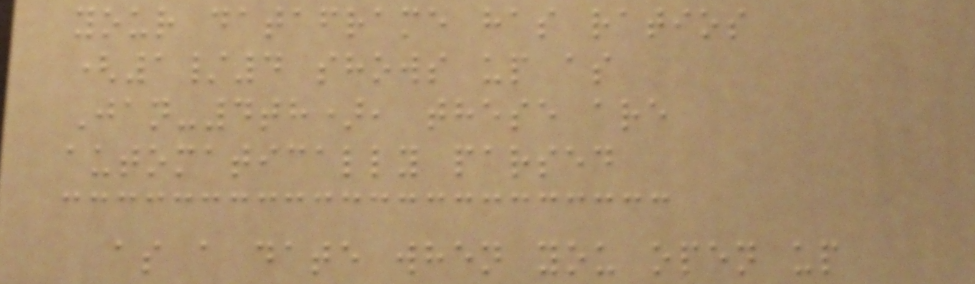your dataframe has ratios
(1/4 shows up as
Jan-4th), these are
automatically parsed
as a date when you open up
